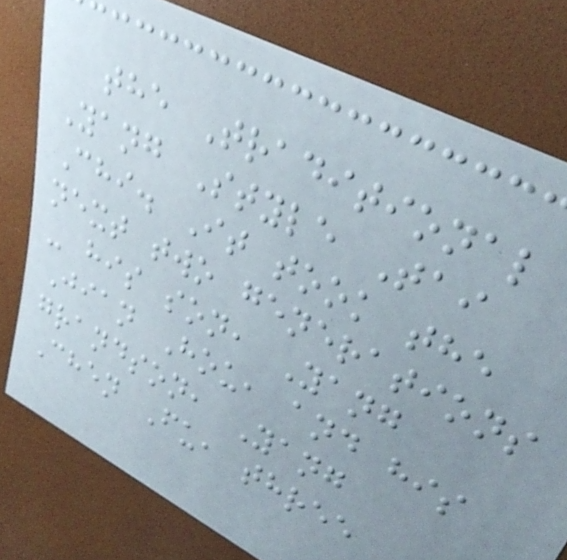the Traditional
Yang Style Tai
Chi. It took the
next two generations
- his son, Yang
Jian Hou, and his
grandson, Yang
Chen Fu, three
